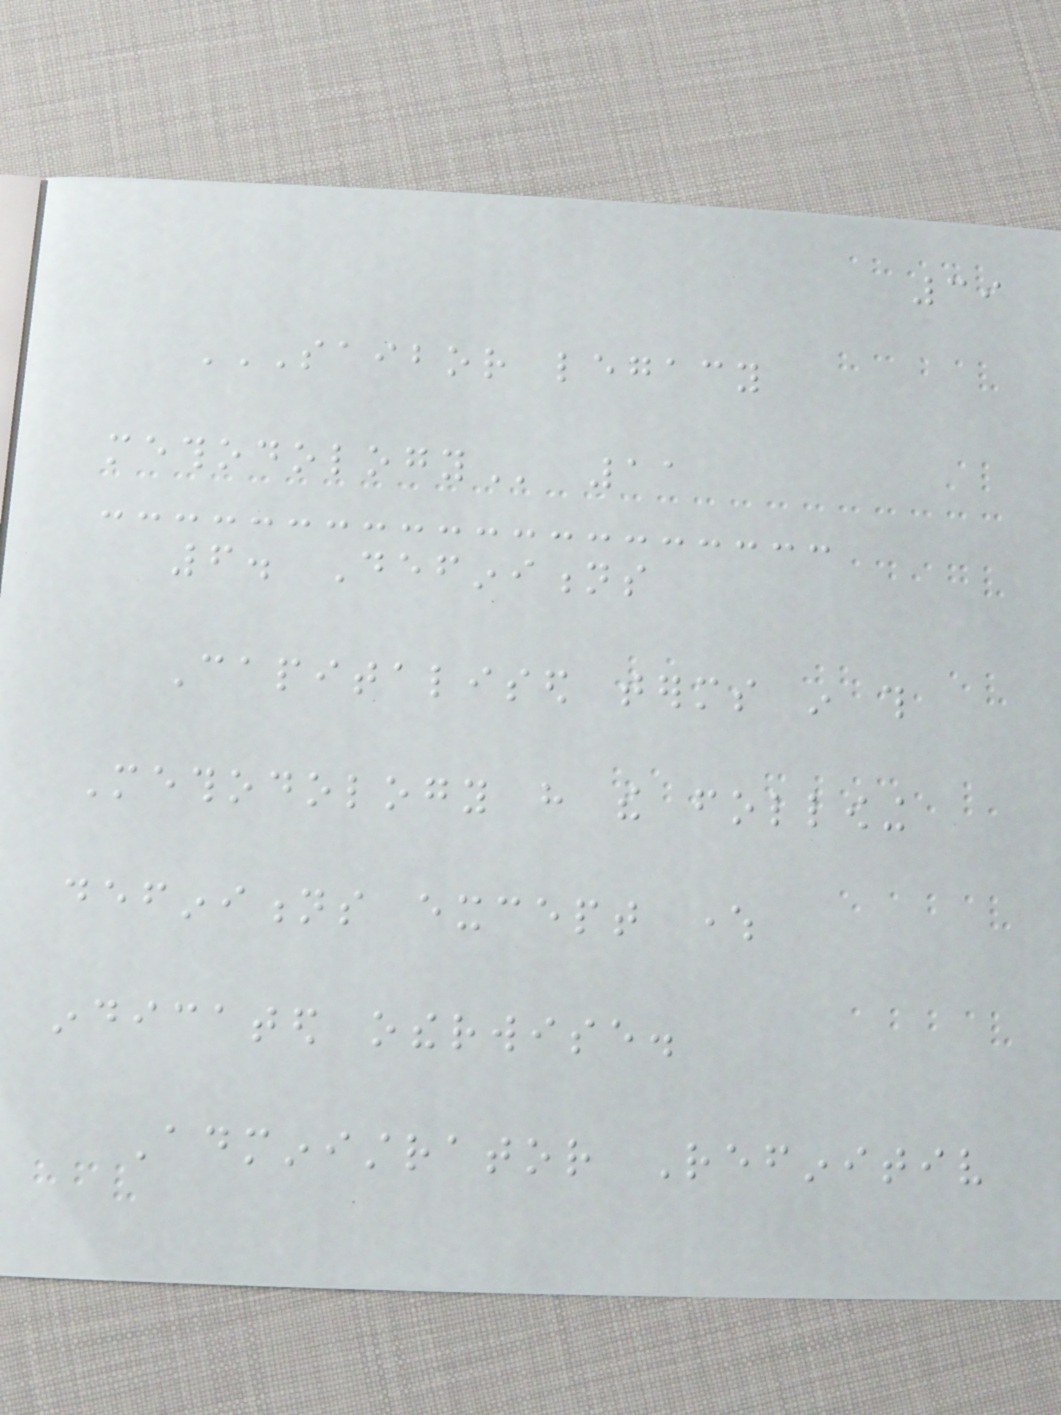39
SAIBOR LEGACY
METHODOLOGY 11
6. Definitions
Capitalised terms in this
Methodology have the following
definitions except where
indicated otherwise.
Administrator Refinitiv
